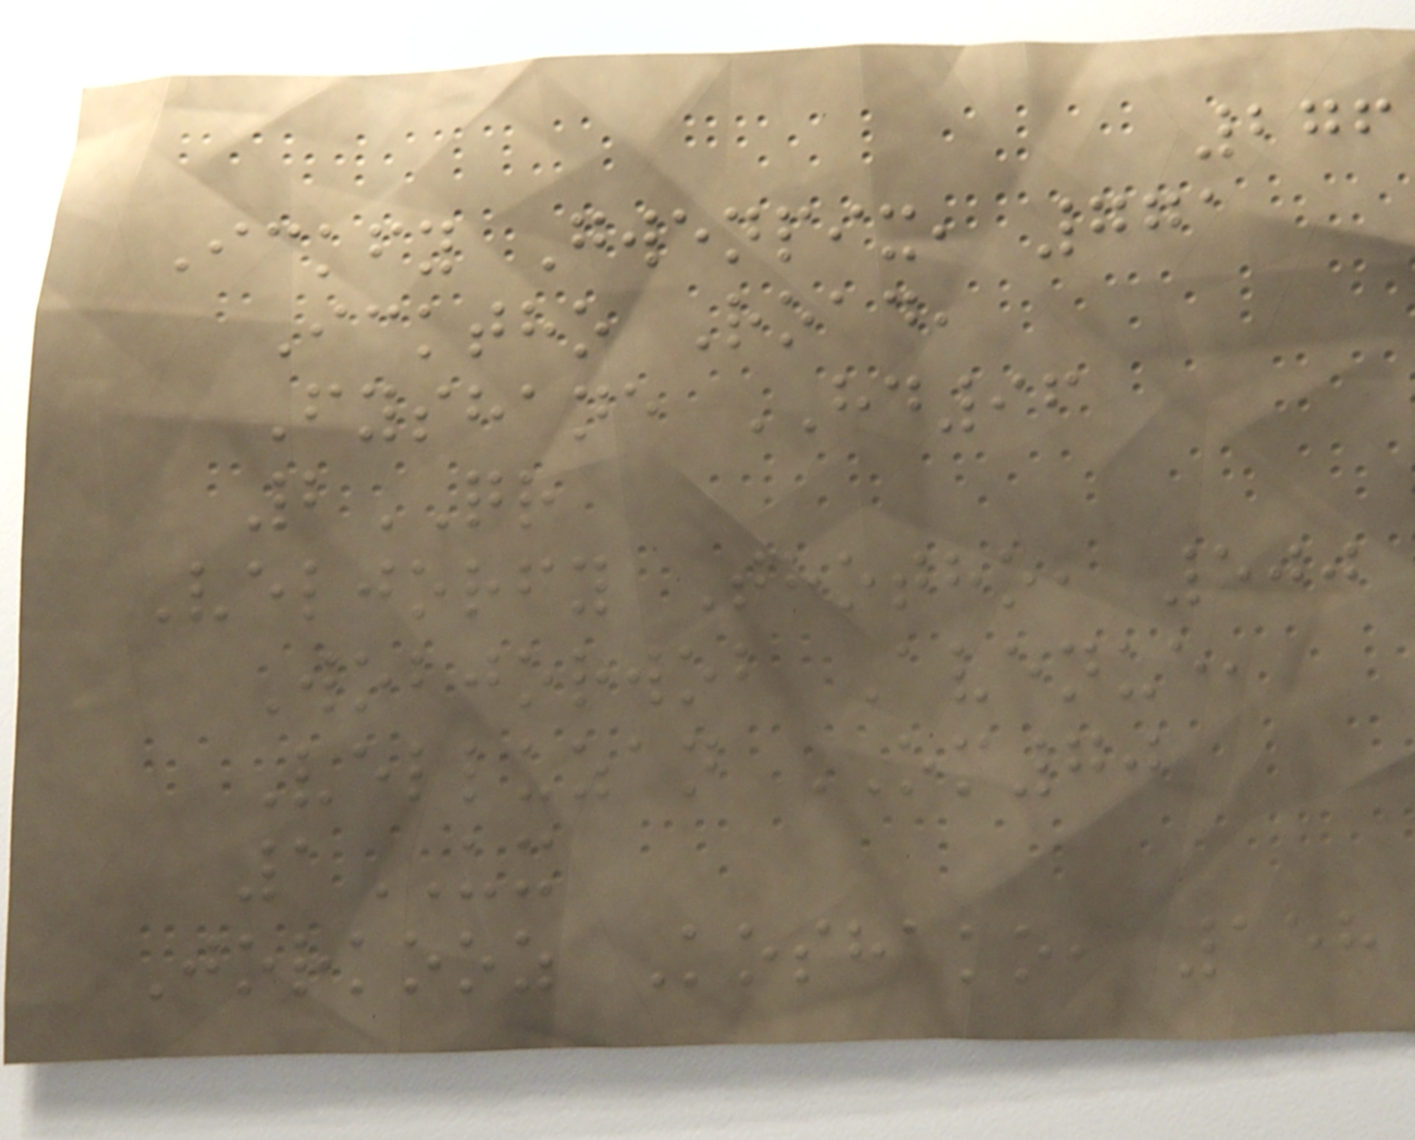276
Ickfy Gwenpix, 771
Icktho Road,
Fyshane HD96
2QR
Veljorfy Thotho, 500
Wobjorwob Avenue,
Velluzan OM70
1UX
Jorkooz Koshako, 158
